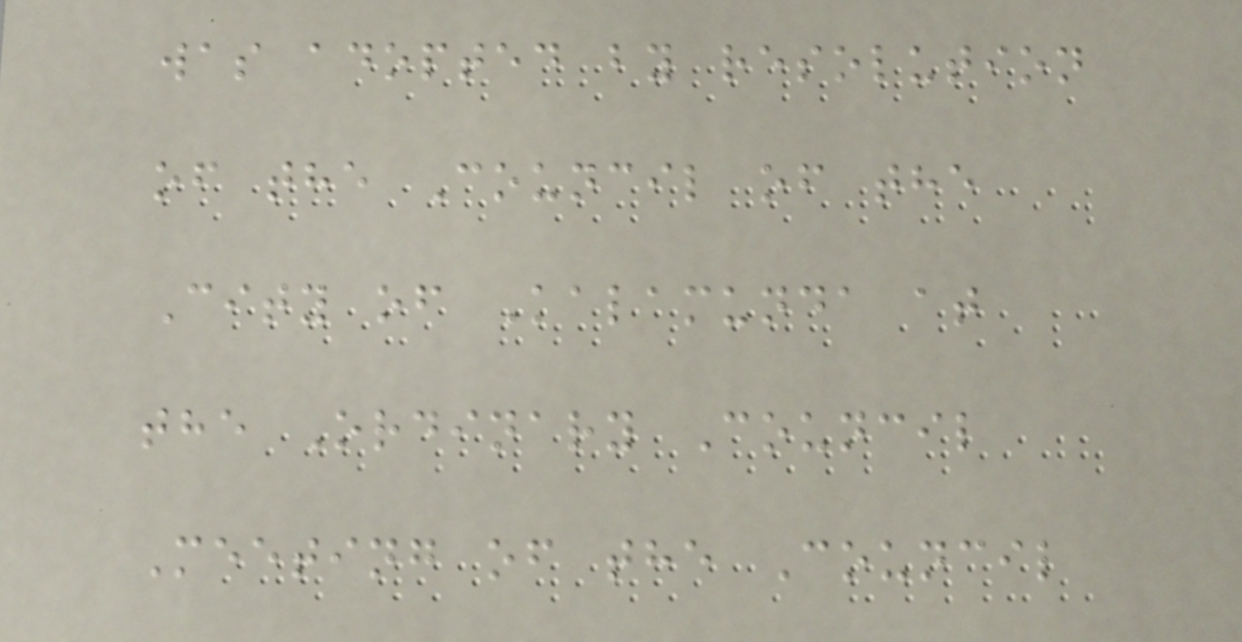was adopted by resolution
of the Council of the
City of Kalamunda at
the Ordinary Council
Meeting of the Council
